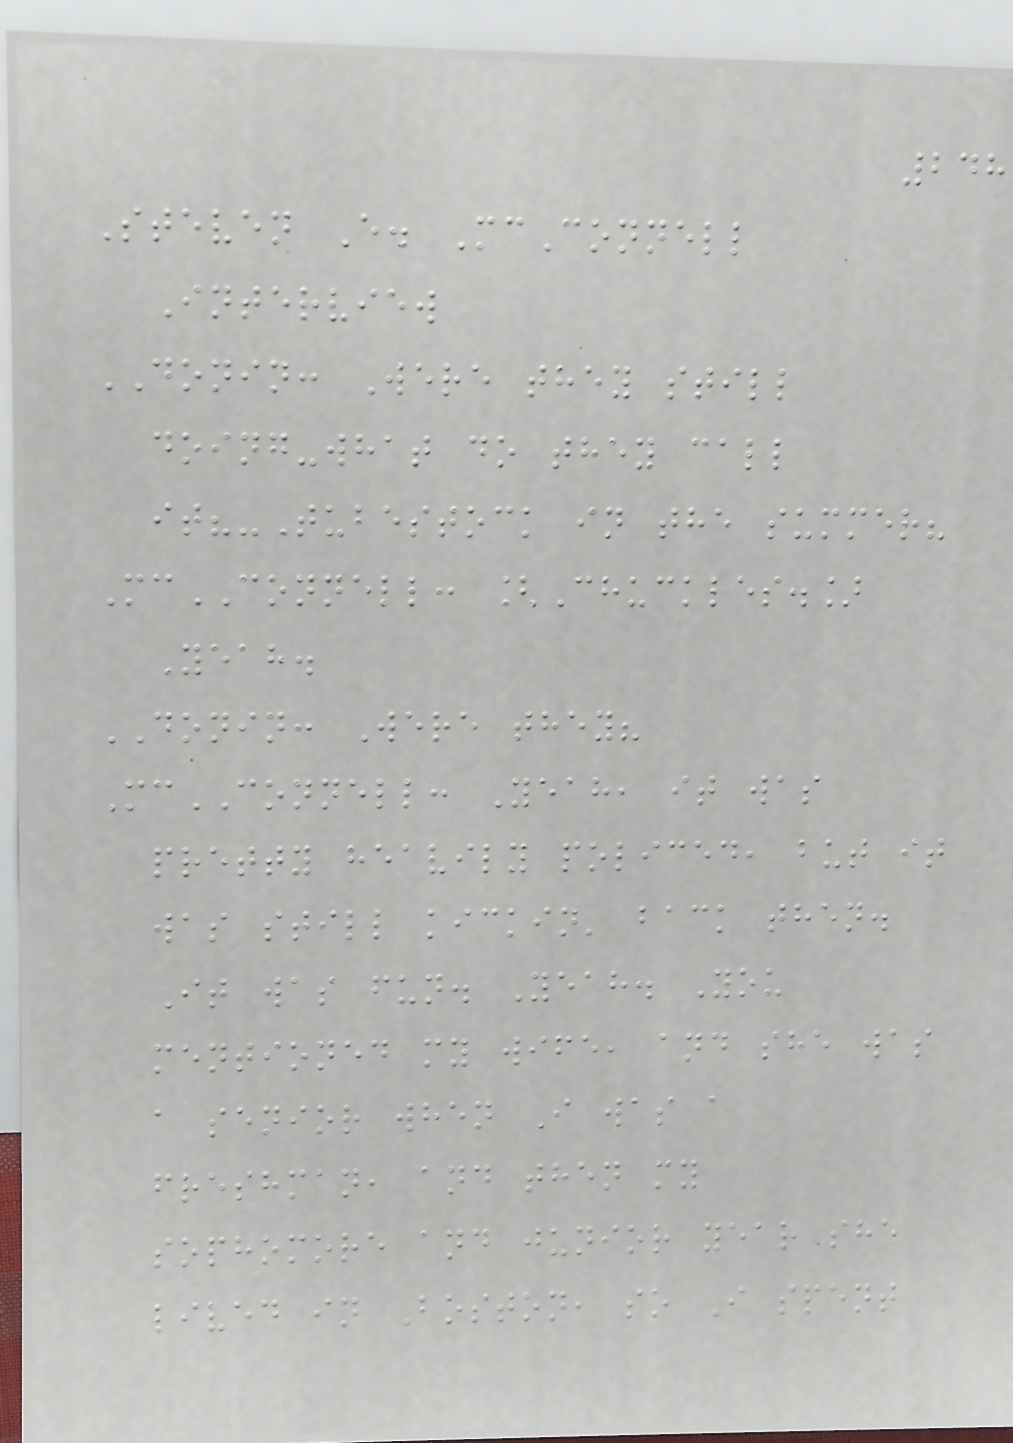248
Steven E. McConnell
Interview
DONIN: Were they still
doing-what do they call
it?-Tubestock in the summer?
McCONNELL: [Chuckles.]
Yeah.
DONIN: Were they?
McCONNELL: Yeah, it was
pretty heavily policed, but it
was still kickin' back then.
It was fun. Yeah. You
mentioned my wife, and she was
a senior when I was a
freshman, and then my
sophomore and junior year she
lived in Boston, so I spent
